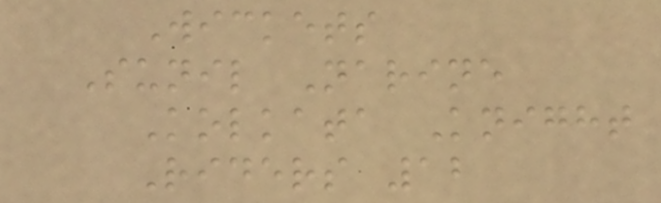Wickets
Sunil Narine
Kolkata Knight
Riders 12
